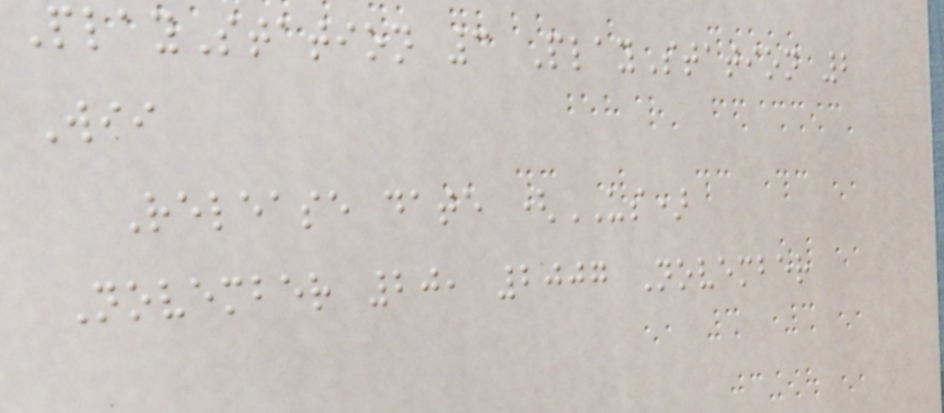PlayStation 3 PlayStation 2
Wii
Release date (US)
November 20, 2007 November
